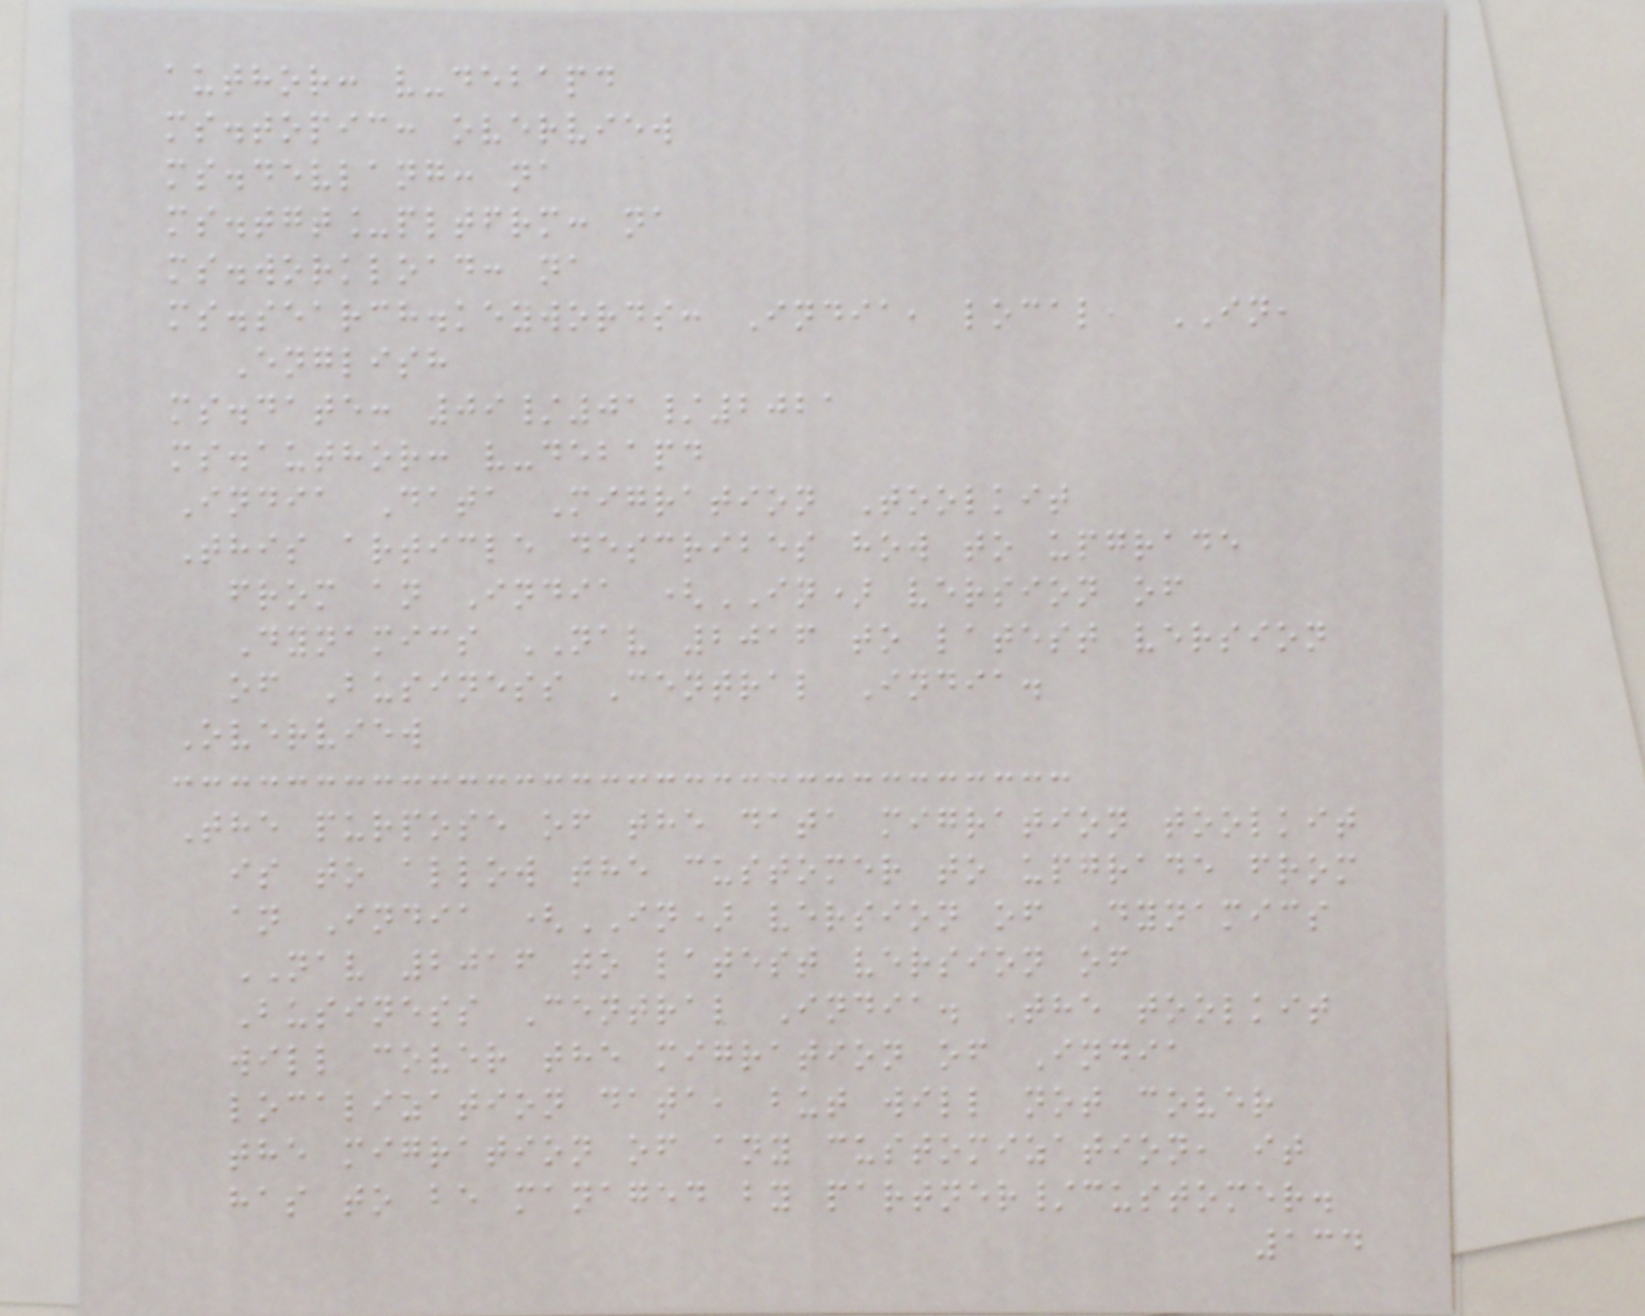author: v-debapd
ms.topic: overview
ms.devlang: na
ms.tgt_pltfrm: na
ms.workload: na
ms.search.keywords: India, local, IN,
English
ms.date: 09/01/2021
ms.author: v-debapd
India Data Migration Toolkit
This article describes how to upgrade
from an India (IN) version of
Dynamics NAV 2016 to latest version
of Business Central India.
Overview
The purpose of the data migration toolkit
is to allow the customer to upgrade from
an India (IN) version of Dynamics
NAV 2016 to latest version of
Business Central India. The toolkit
will cover the migration of India
localization data, but will not cover
the migration of any customization, it
has to be managed by partner/customer.
134
